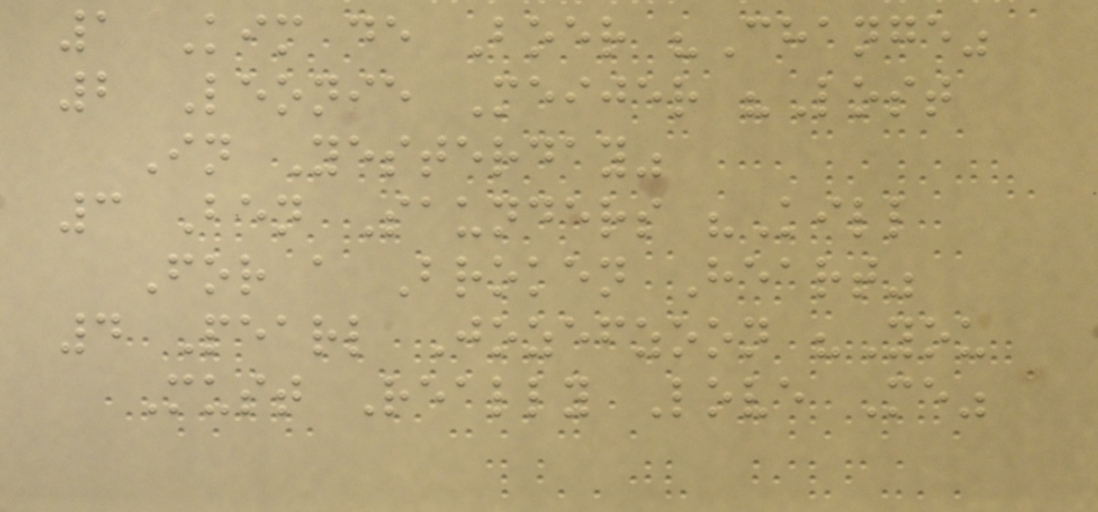1 Kim de Boer "Change"
2 Leonie Meijer "Lost
In Yesterday"
3 Ben Saunders "Kill
For a Broken Heart"
4 Pearl Jozefzoon "You
Must Really Love Me"
